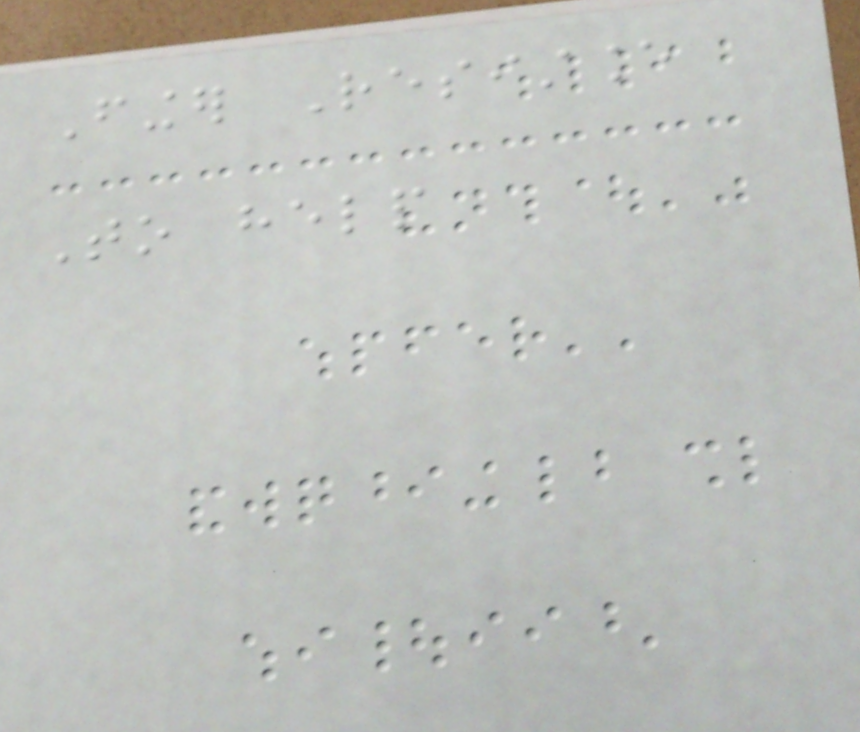Finger Resistance
To help
